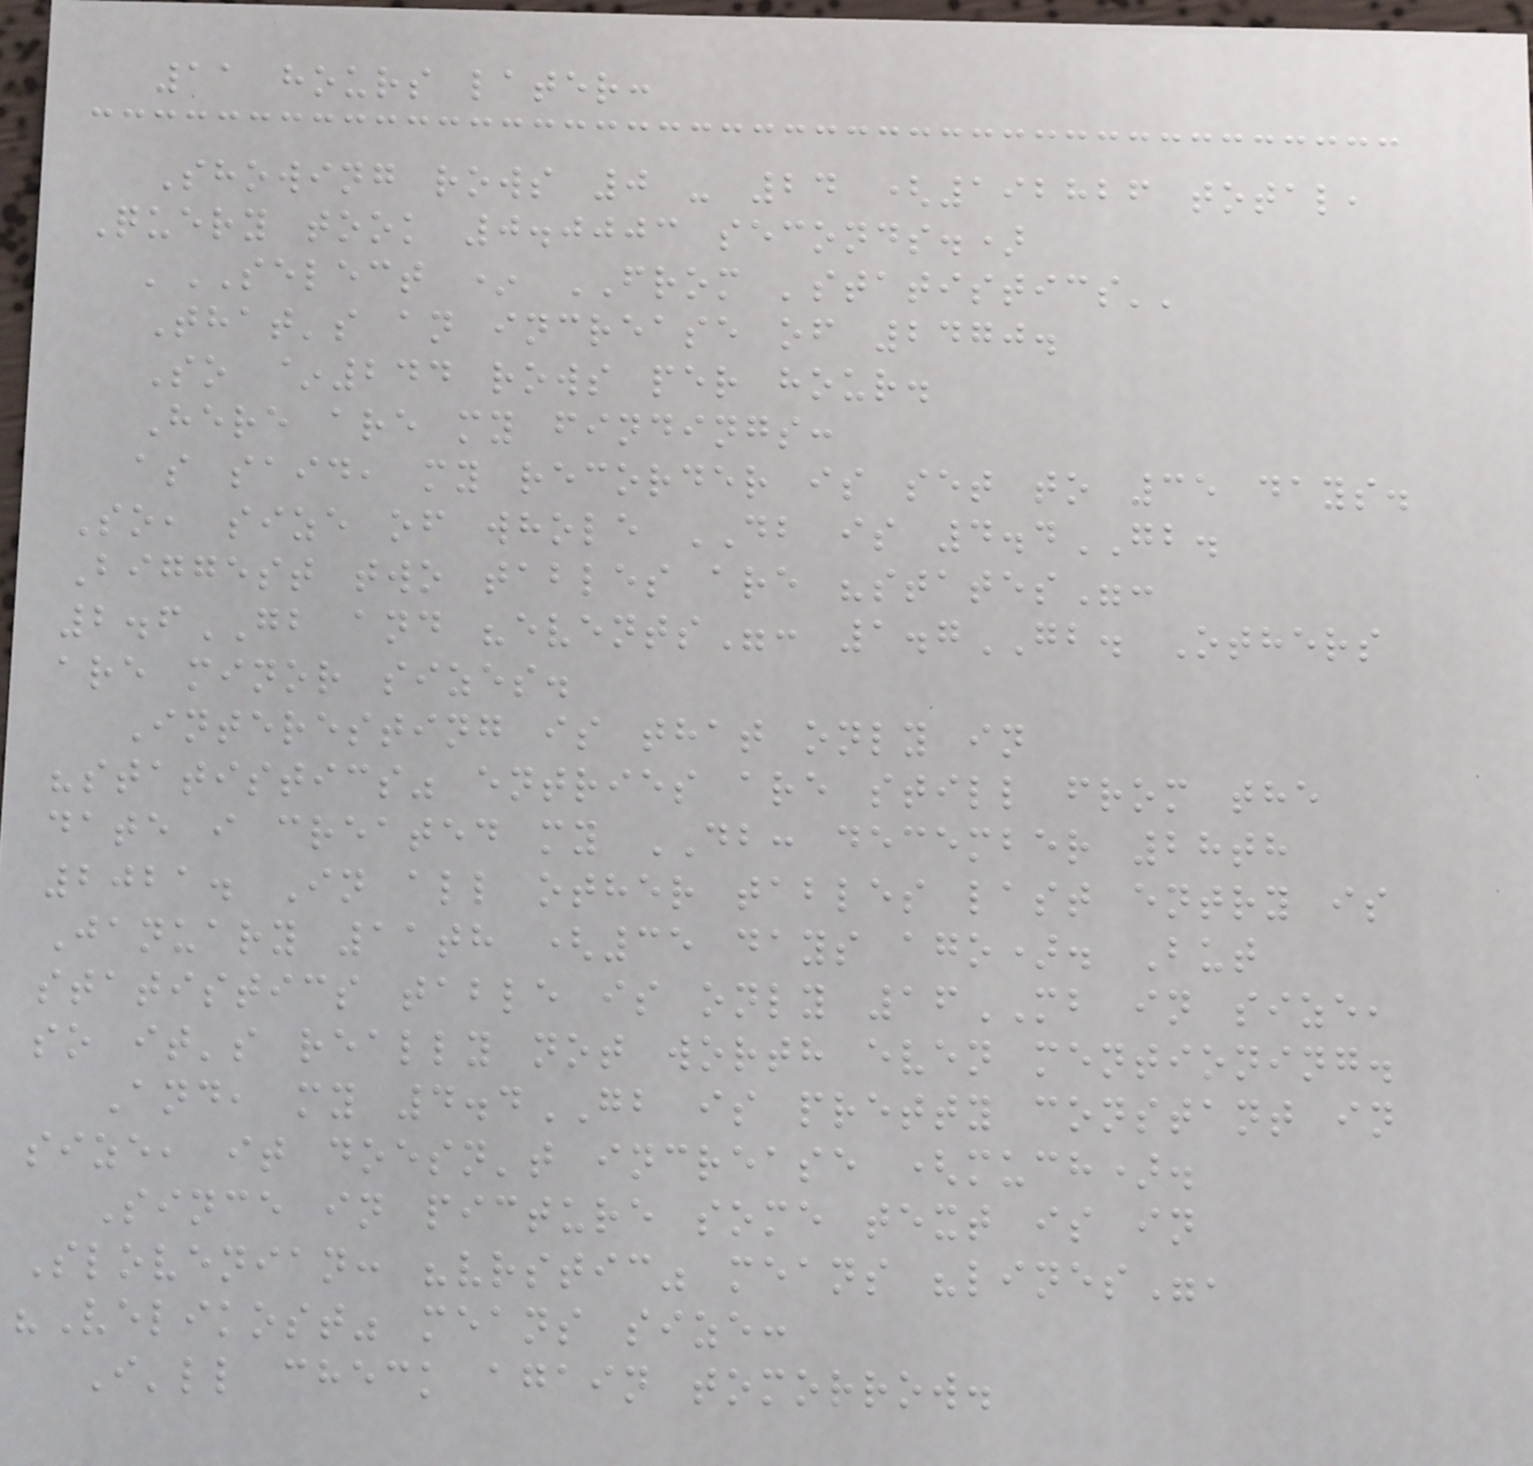11 hours later:
Showing rows 0 - 24 (192826 total,
Query took 0.0003 seconds.)
'SELECT * FROM 'statistics''
That's an increase of 2470.
So ~244 rows per hour.
Here are my findings:
as said, my recorder is set to 35 days.
So, size of whole DB is 4.4GB.
Biggest two tables are "states":
2.6GB and "events": 1.7GB. Others
are minor sizes.
Interesting is that only in
"statistics" entries are still from the
date i created my DB: december 28th
2021. In all other tables last entry is
January 11th (35 days ago). But
statistics table is only 16MB in size,
so it's really not worth even mentioning.
And, my 4.4GB is pretty constant in
size, it doesn't increase (much).
Since in picture some text is in
Slovenian: "vrstic" means "lines",
"Velikost" means size:
I'll check again tomorrow.
